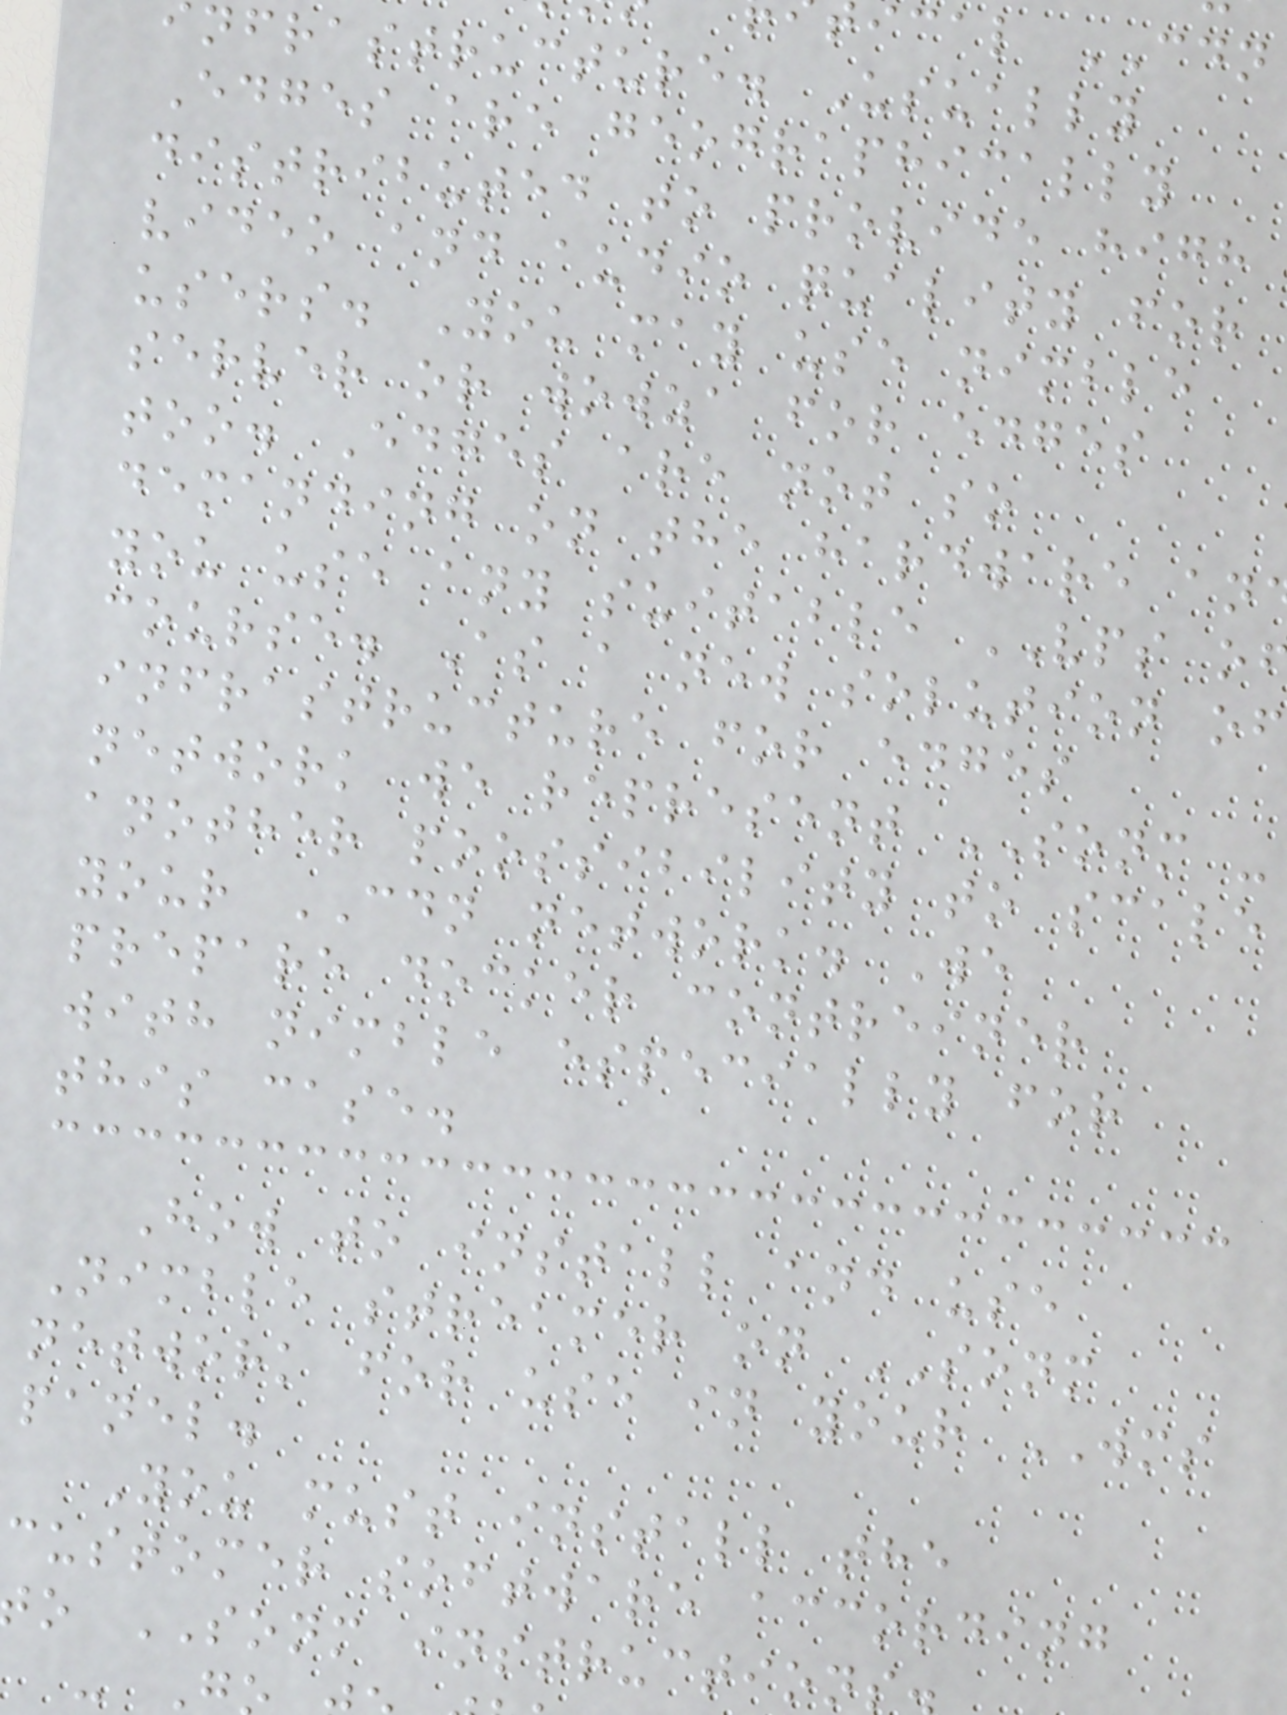ical CDN
nfrastructure. Usually
Edges are geographically
distributed to provide high
video and audio quality for
users. You may use nimble
server or wowza for edges
too. Edges are not so
demanding on the hardware an
you use any suitable VPS o
course. As a new solution of
infrastructure for edges
network we represent SONM -
another poossibility to scale
your CDN network. We
prepare docker contreiner
with nimble especially for
this case.
How to install and use
Nimble streamer on SONM
network for use in your WMS
panel.
You must install the
customer software according
o SONM instructions
